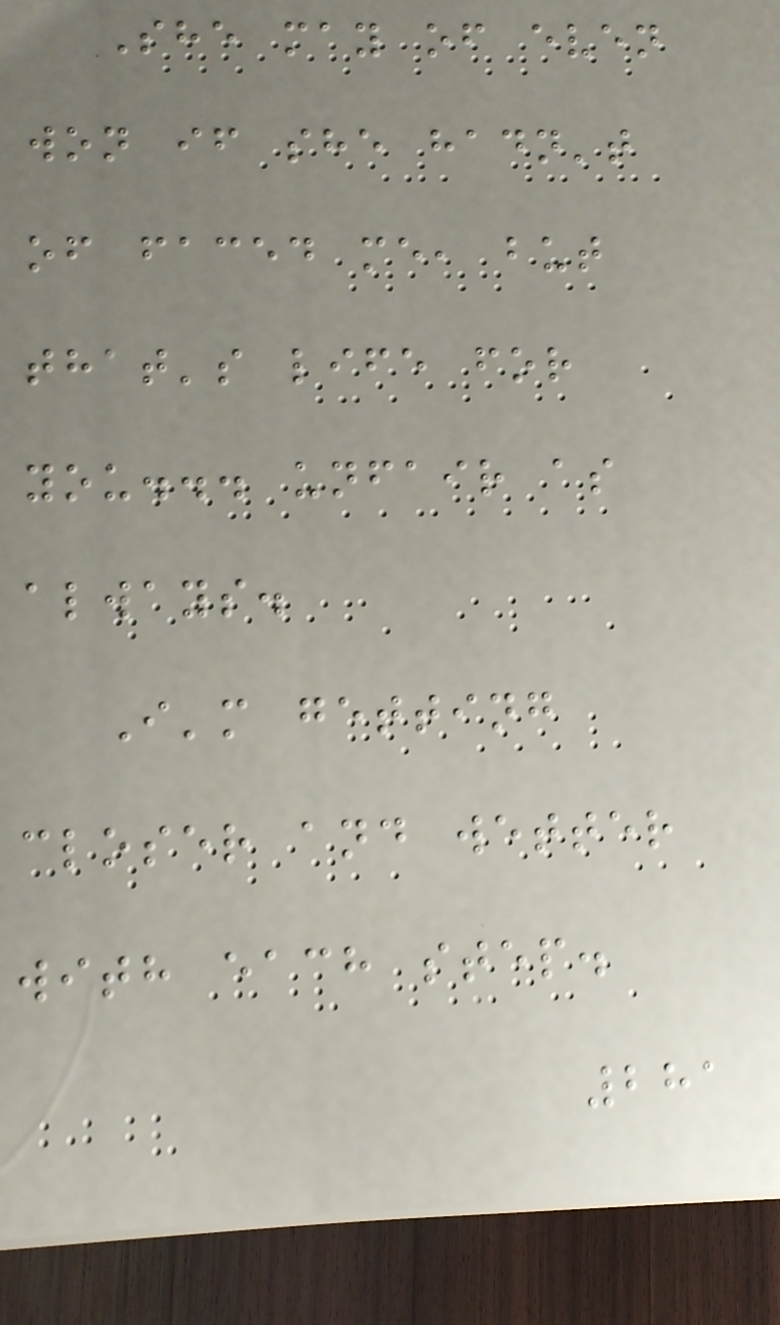She may of even
won if she hadn't
of faced me, but
that's life for
you... unfair as
always.
I'm getting
closer and wetter
with each step.
281
